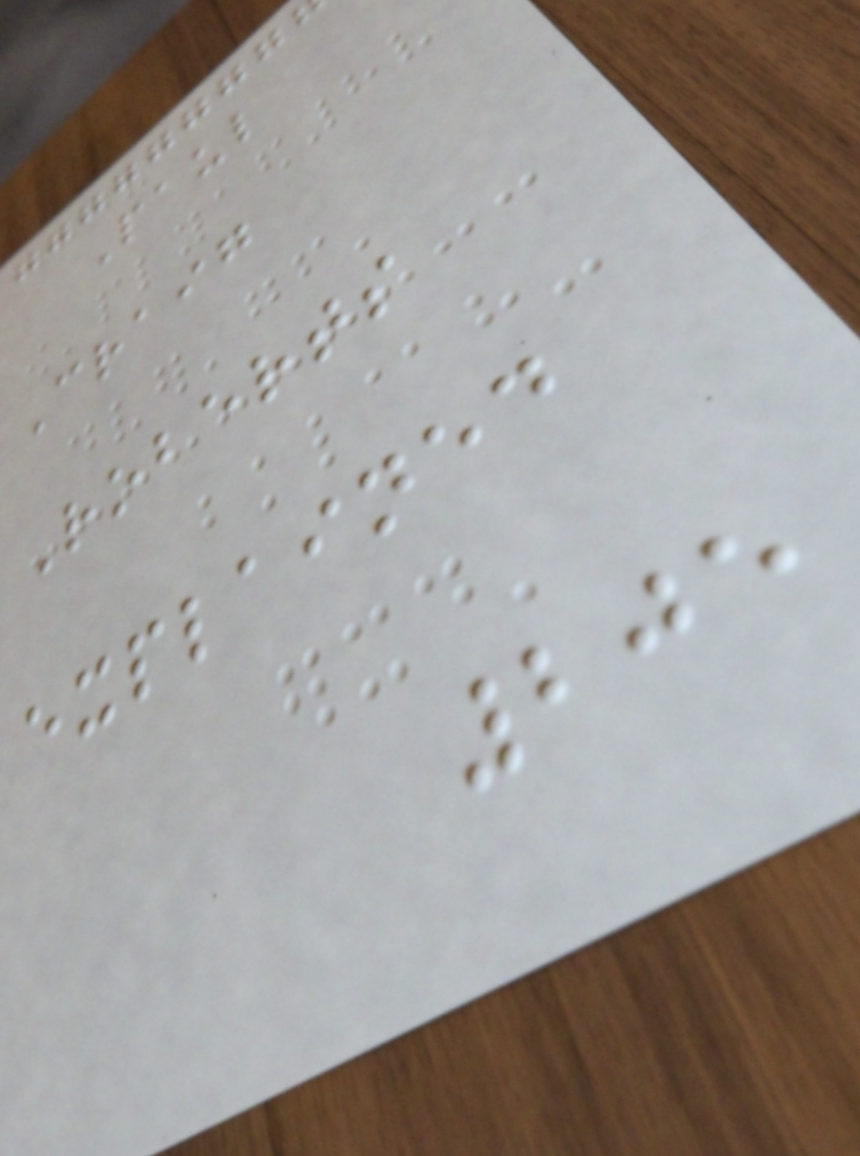Paul
Craig
Roberts
explained
205
